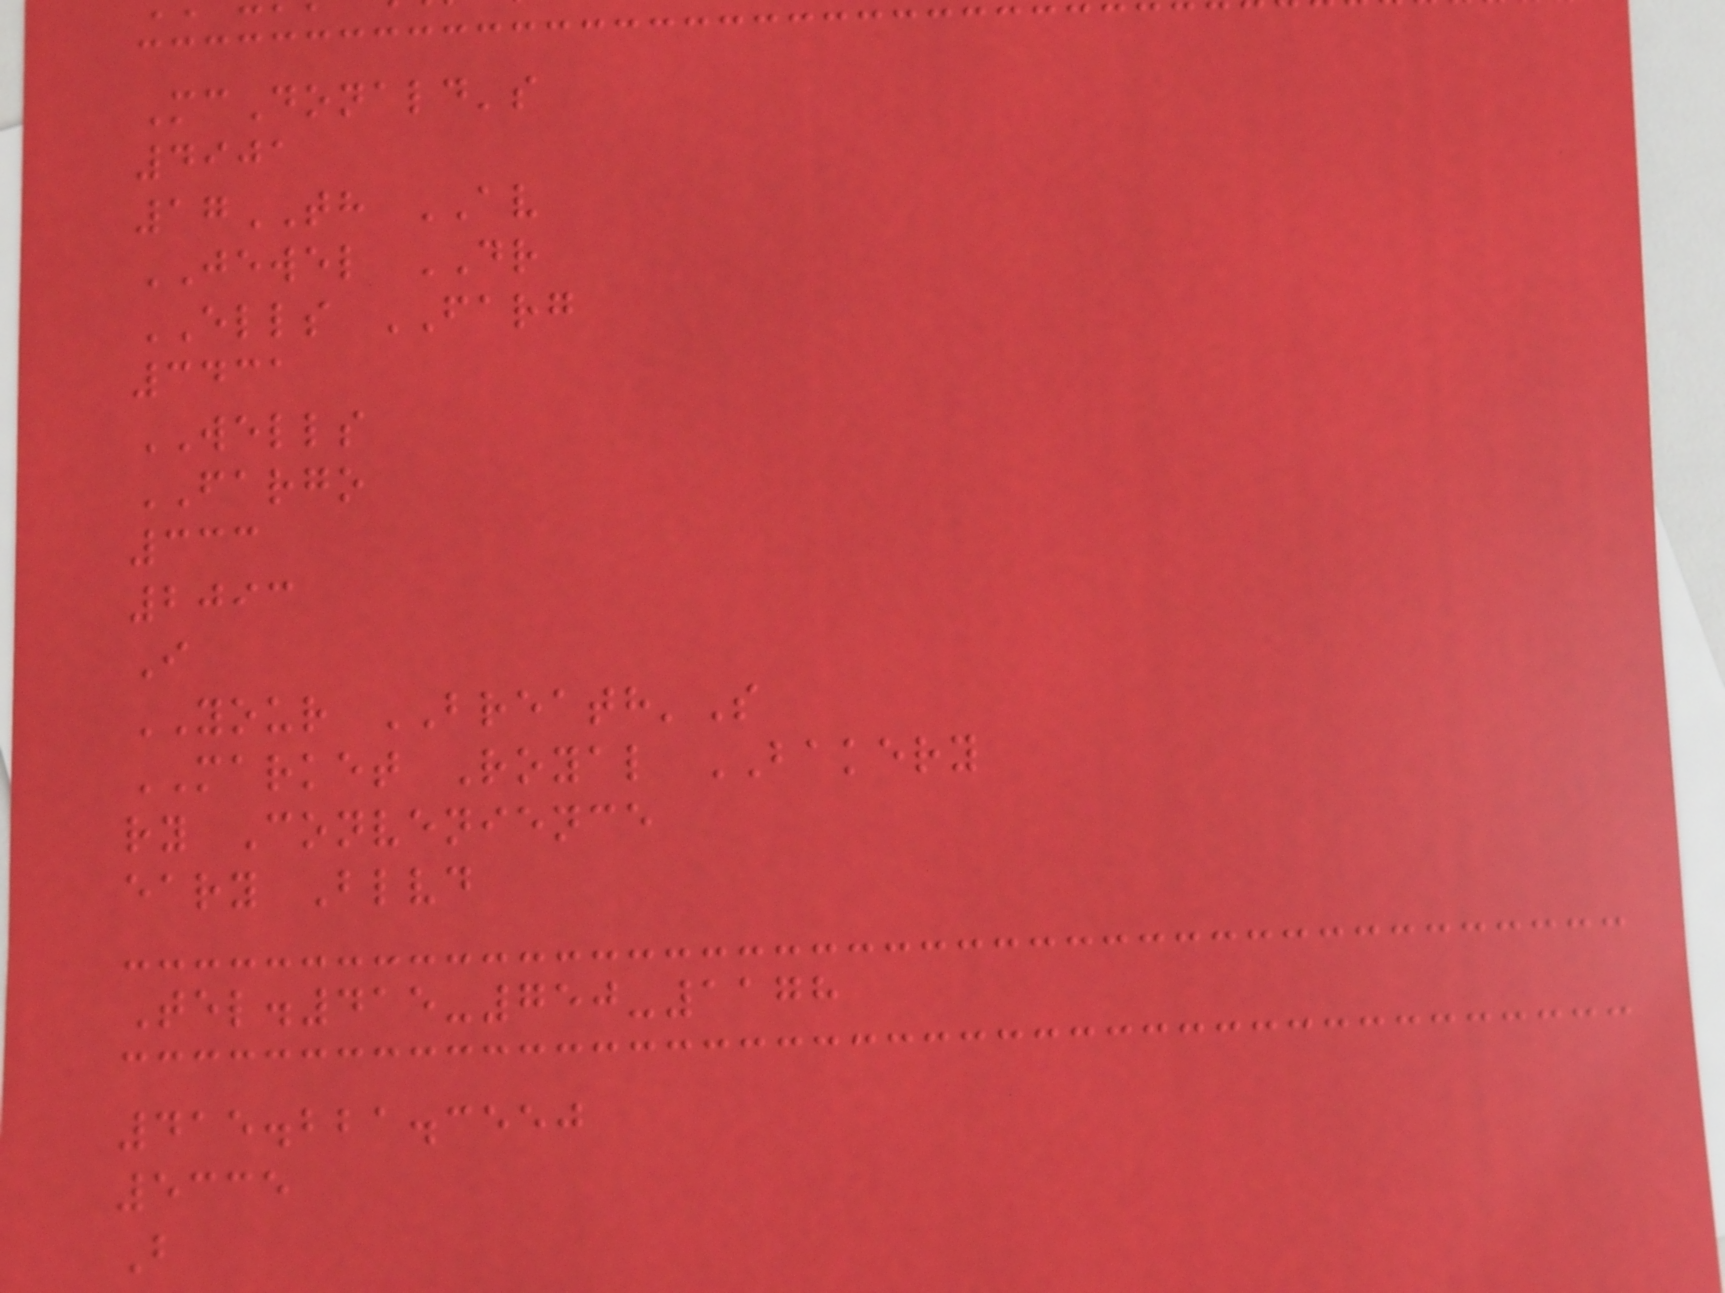McDonald's
4901
17TH AV
JEWEL DR
ELLS FARG
3431
WELLS
FARGO
333
2093
I
YOUR BREATH'S
MARKET Royal BAKERY
ry Convenience
eary Blvd
Tel.415-750-1178
415.221.3550
5335
B
